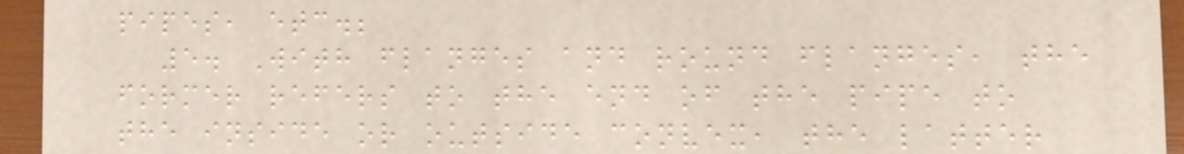pipes, etc.;
5. With flanges and round flanges, the
former refers to the end of the pipe to
the inside or outside convex, the latter
